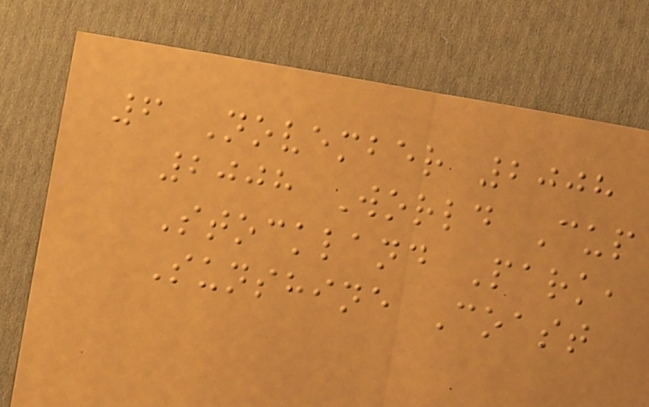6 November 2008
2008 World Cup
Stockland Park,
Sunshine Coast
